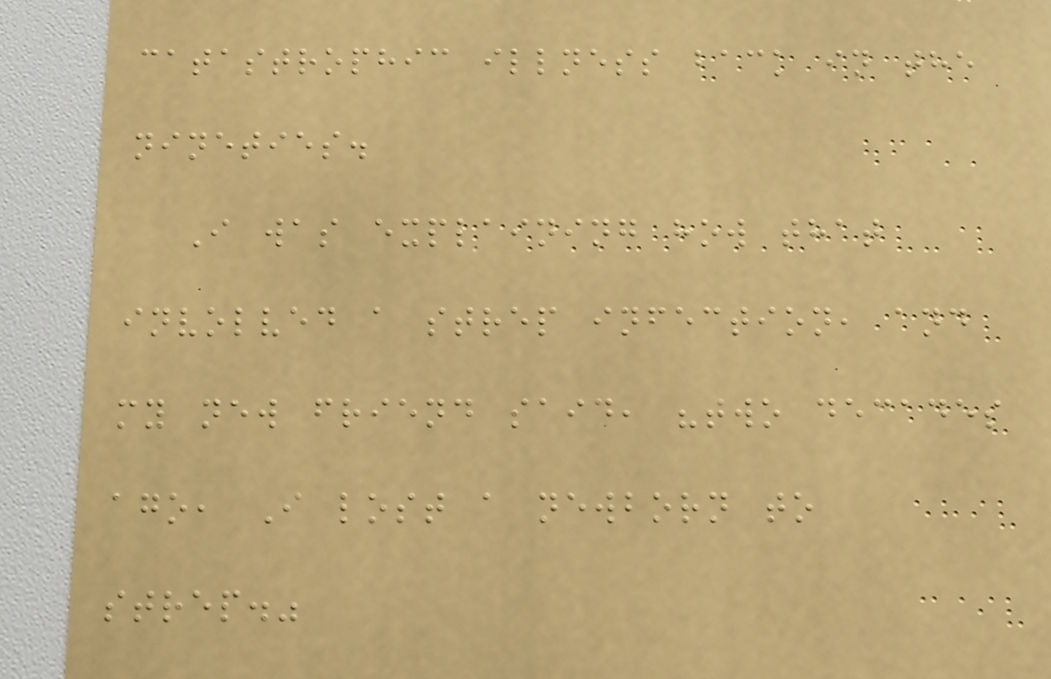catastrophic illness back in the
nineties.
I was explaining how that
involved a strep infection, and
my new friend said, "two decades
ago, I lost a newborn to
strep."
